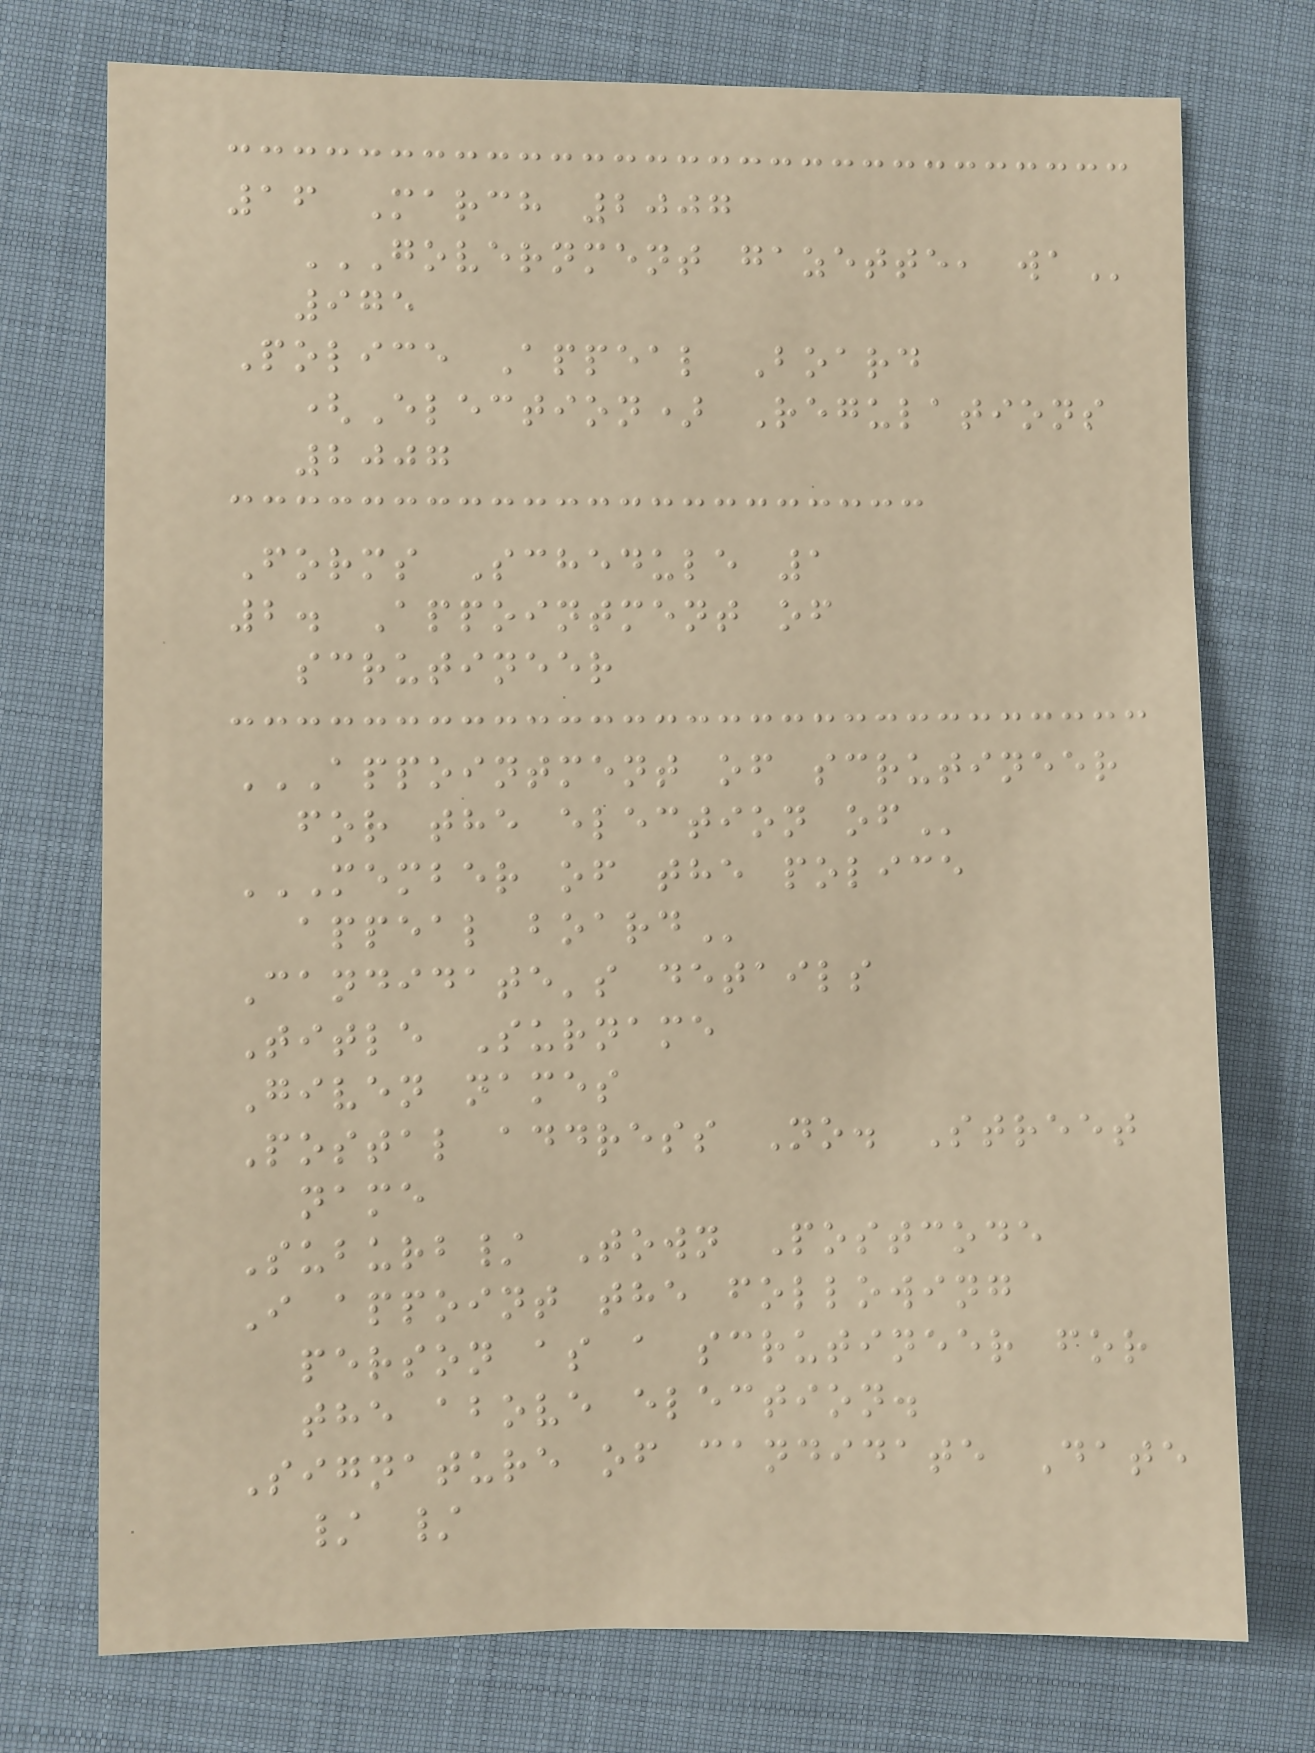16 March 2007
GOVERNMENT GAZETTE, WA
975
Police Appeal Board
(Election) Regulations
2007
Forms Schedule 1
2. Appointment of
scrutineer
APPOINTMENT OF SCRUTINEER
FOR THE ELECTION OF
MEMBER OF THE POLICE
APPEAL BOARD
Candidate's details
Title Surname
Given names
Postal address No. Street
name
Suburb/ Town Postcode
I appoint the following
person as a scrutineer for
the above election.
Signature of candidate Date
/ /
